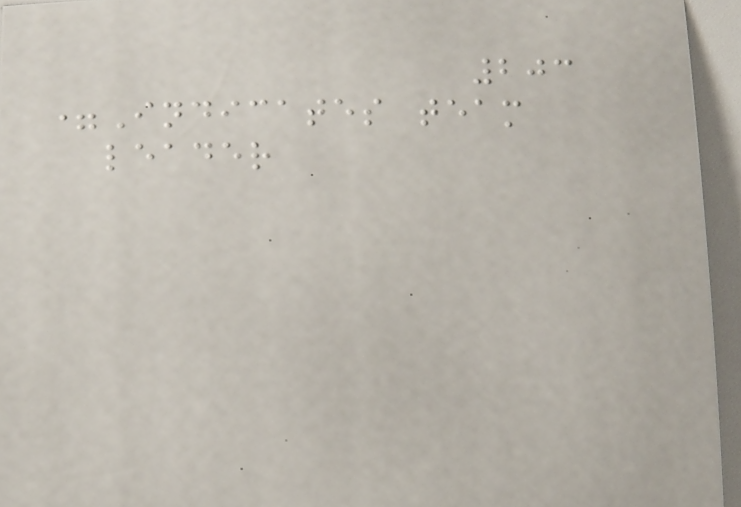203
=Indicates team
leader
